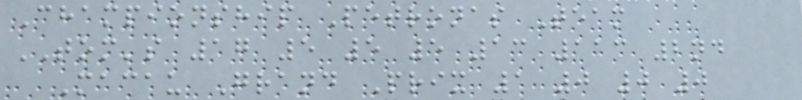Championship Petronas Team
TOM's 17 5 5 5 13 113 2nd
Macau Grand Prix 1 0 0 0
